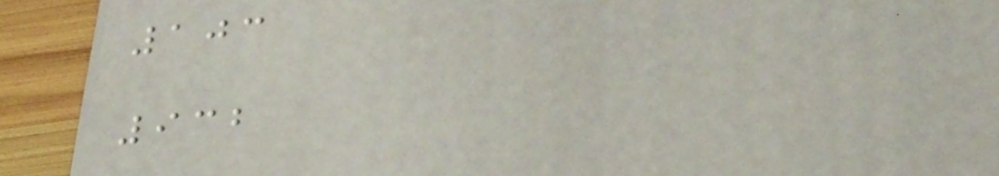103
932
